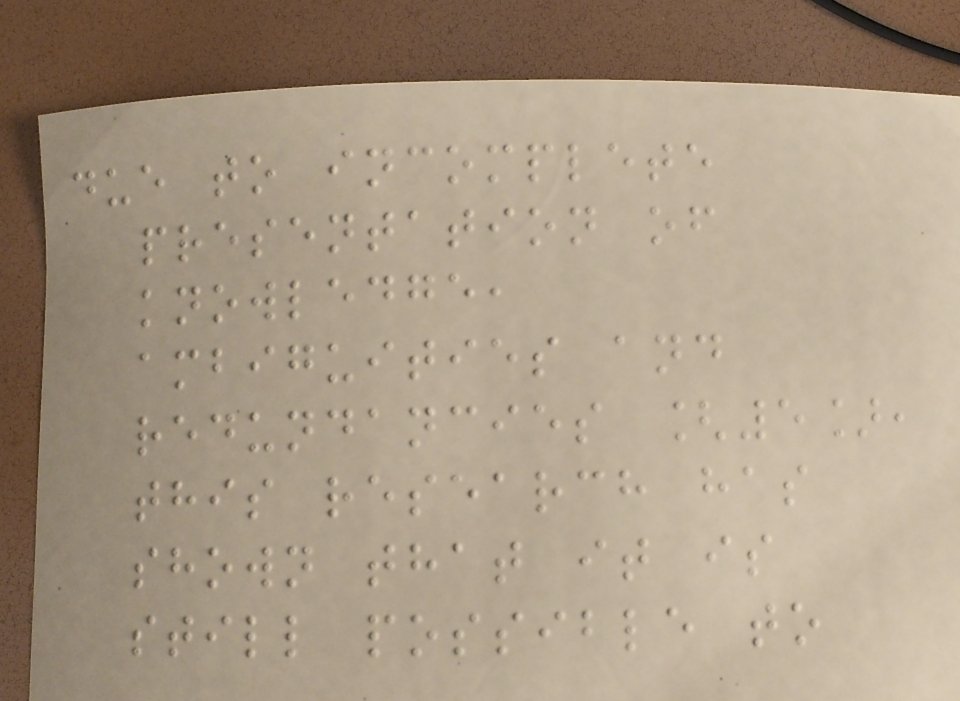due to incomplete
presentation of
knowledge,
ambiguities and
redundancies [5],
this research has
shown that it is
still possible to
